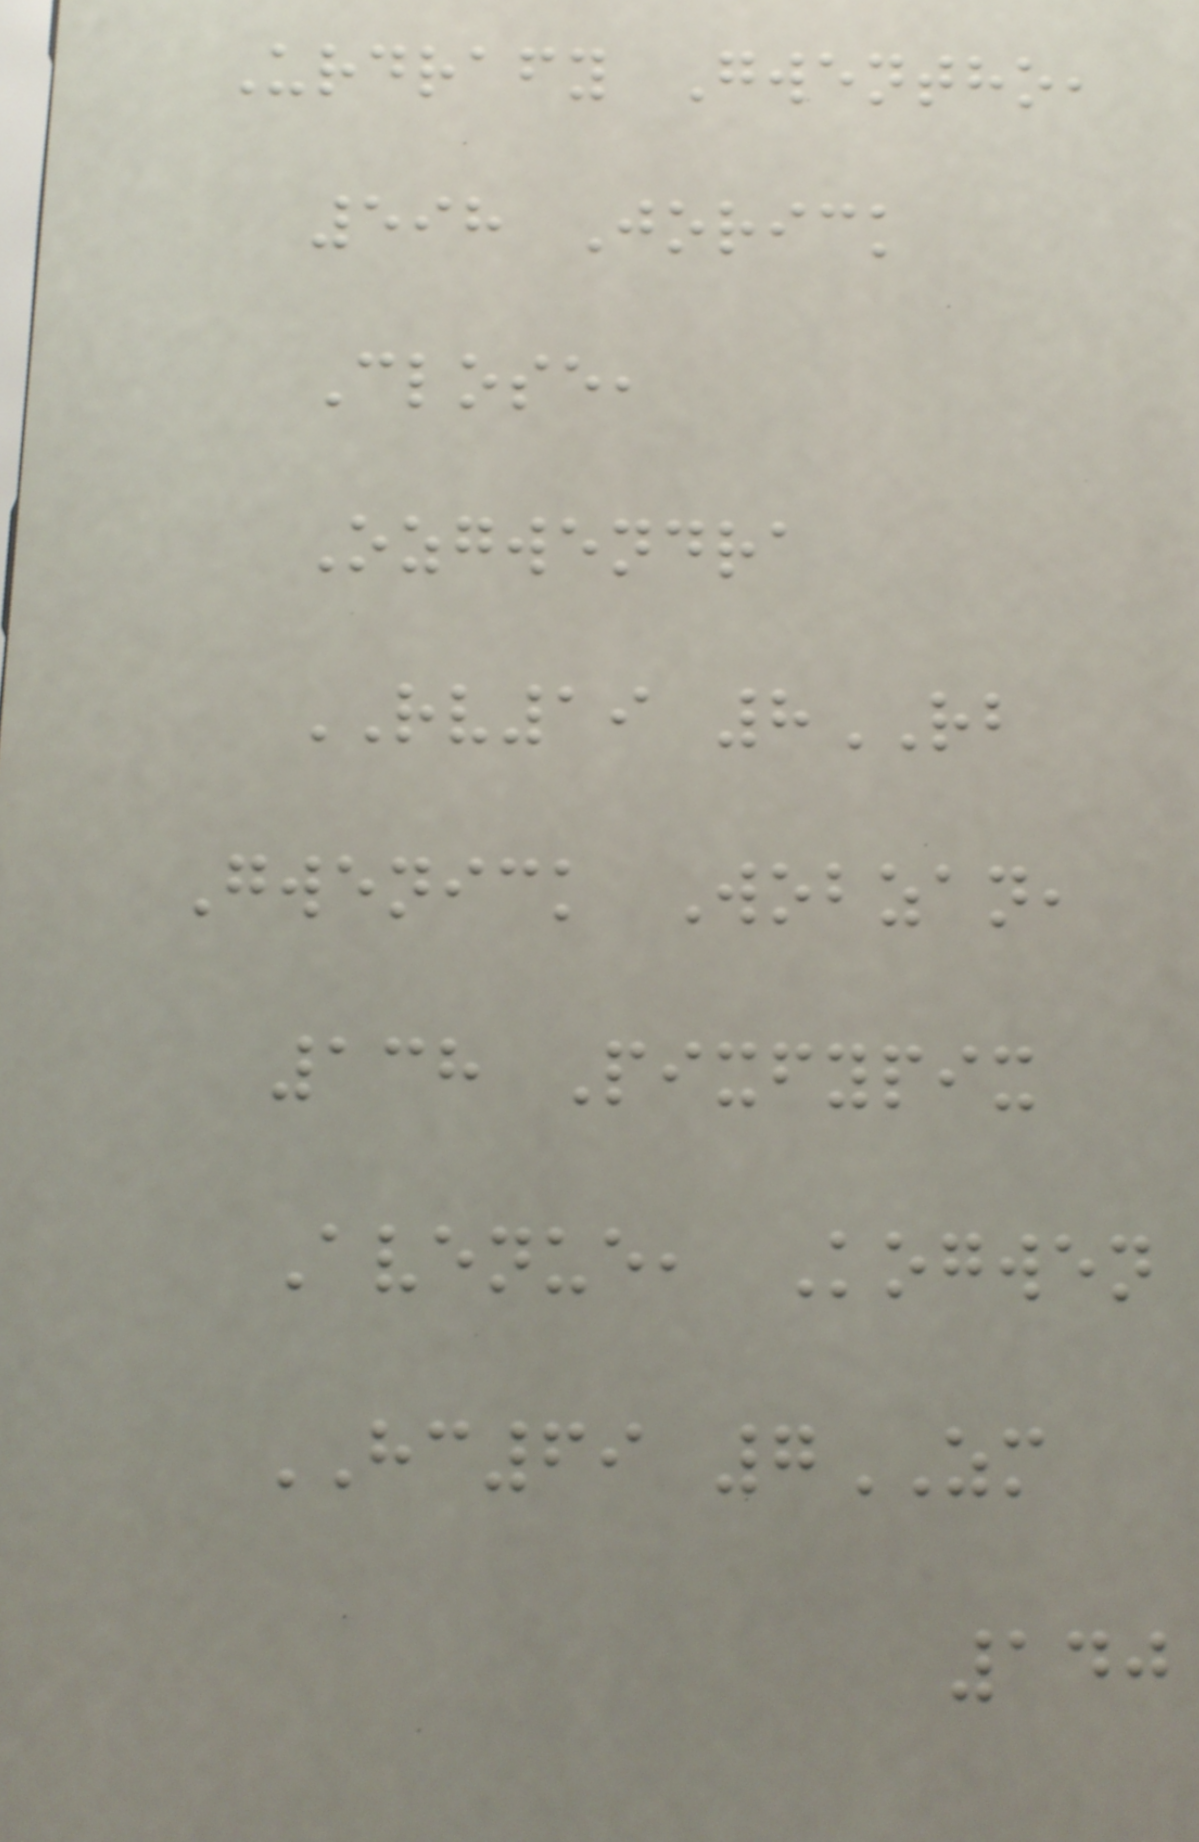Urdrafy Gwentho,
598 Jorick
Close,
Ozgwendra
RV19 8RB
Gwenick Wobzan,
138 Pixfypix
Avenue, Kogwen
HC69 7ZM
140
